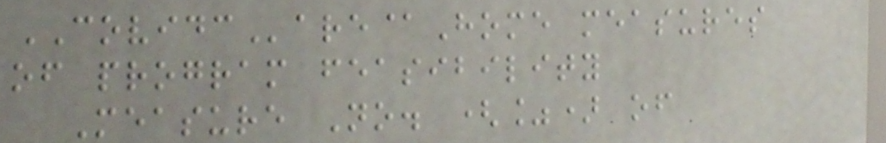COVIDCare@Home measures
of program feasibility
Measure No. (%) of
